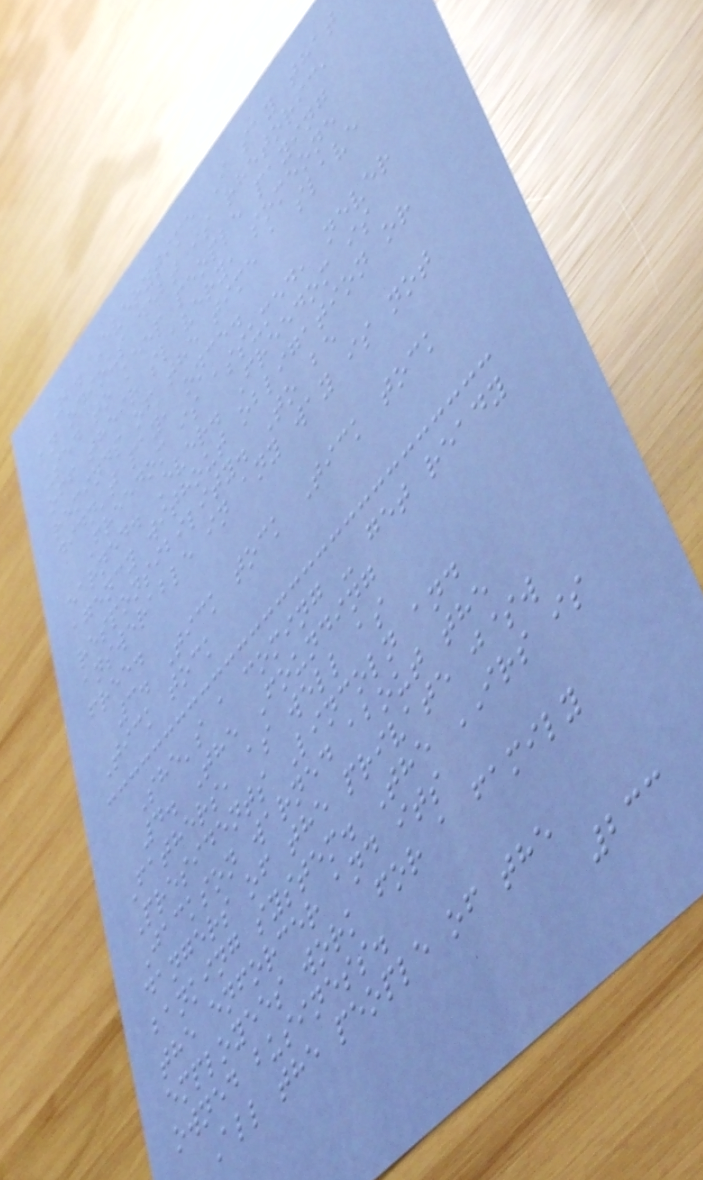2. Everytime I say that
an odious debt is rhetoric,
used to keep people paying
off their slavery, someone
reminds of the time a slave
didn't pay, once.
Freedom is assumed, never
earned. Ever. Freedom is
agency without obligation or
responsibility. To be
answerable in any way is not
free.
3. Tick tock Tick tock
Tick tock
She's a coming - get ready
4. The Founding
Fathers, as well as
Presidents Lincoln and
Jackson warned about the
dangers of the private j$w
banking system. The IRS is
the enforcer and its
employees work for a family
owned business.
All the people of the
233
